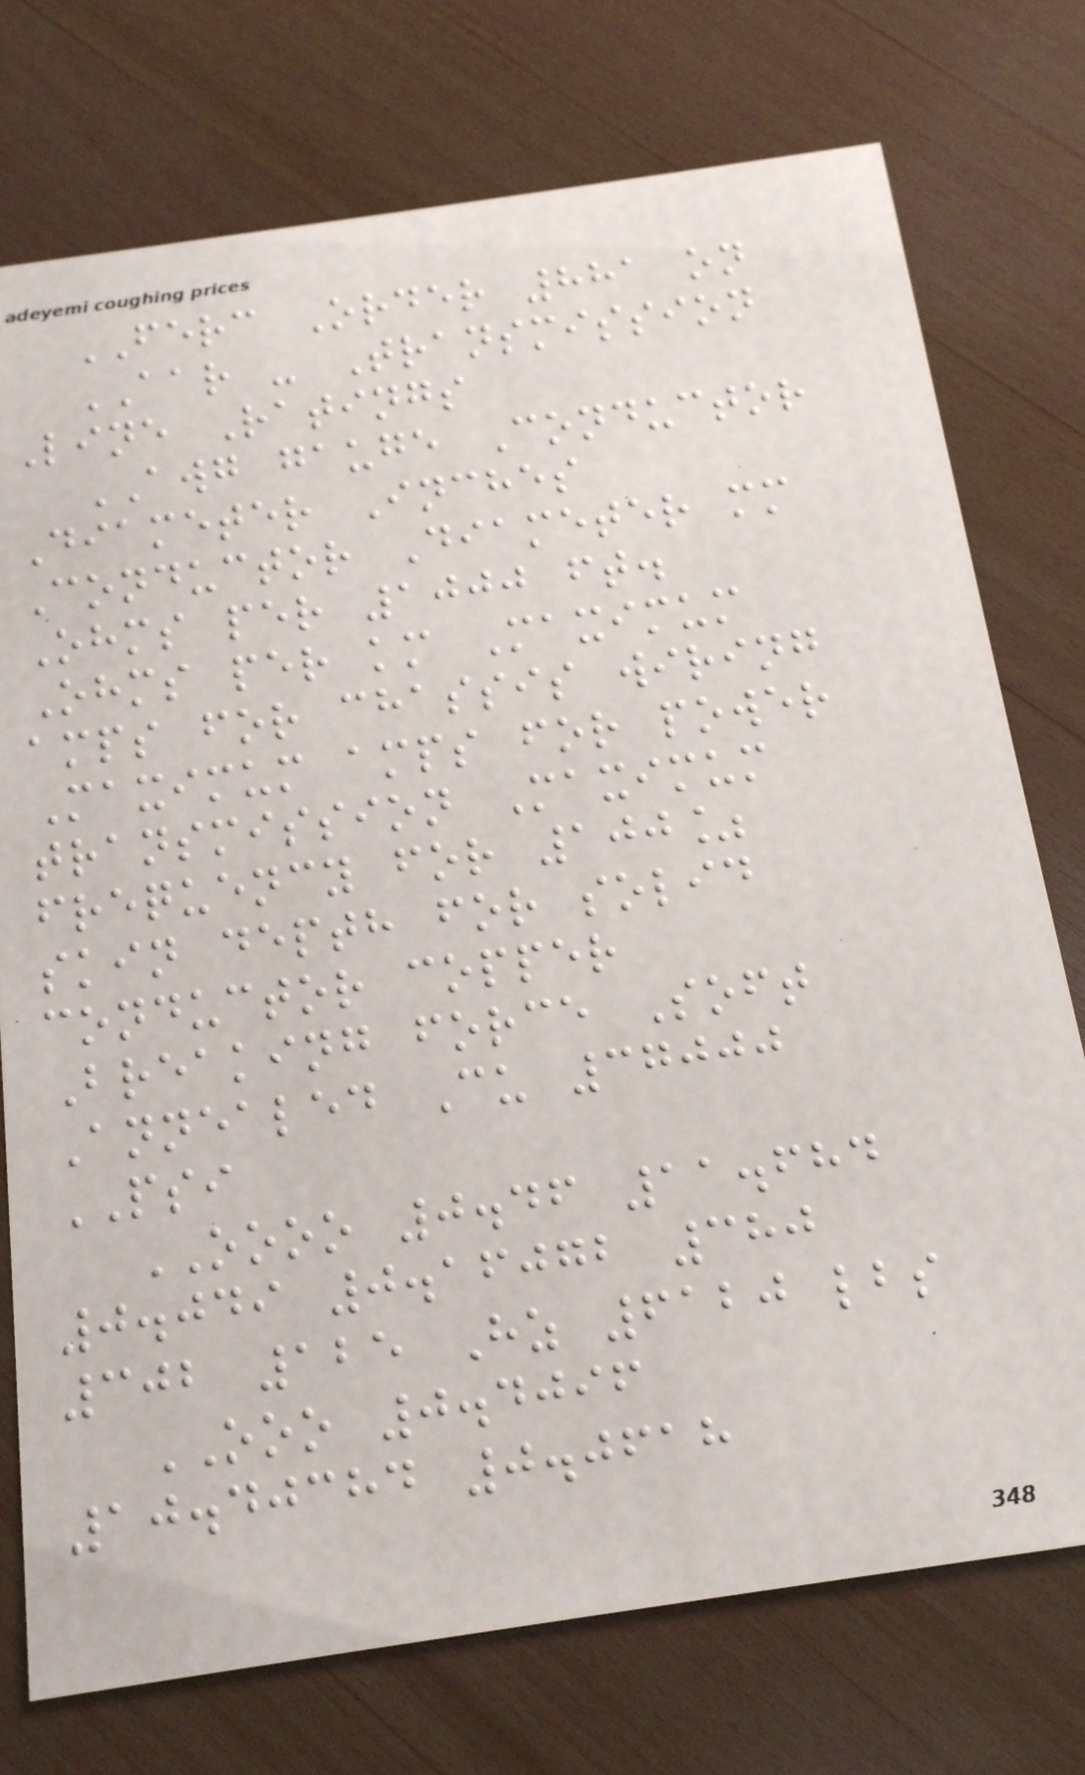FERC Order 881 on
AAR - Transmission
Line Ratings
AWG gauge Conductor
Diameter Inches
Conductor Diameter mm
Ohms per 1000 ft.
Ohms per km Maximum
amps for chassis wiring
Maximum amps for power
transmission Maximum
frequency for 100%
skin depth for solid
conductor copper
Breaking force Soft
Annealed Cu 37000
PSI
OOOO 0.46 11.684
0.049 0.16072 380
302 125 Hz 6120 lbs
OOO 0.4096
10.40384 0.0618
